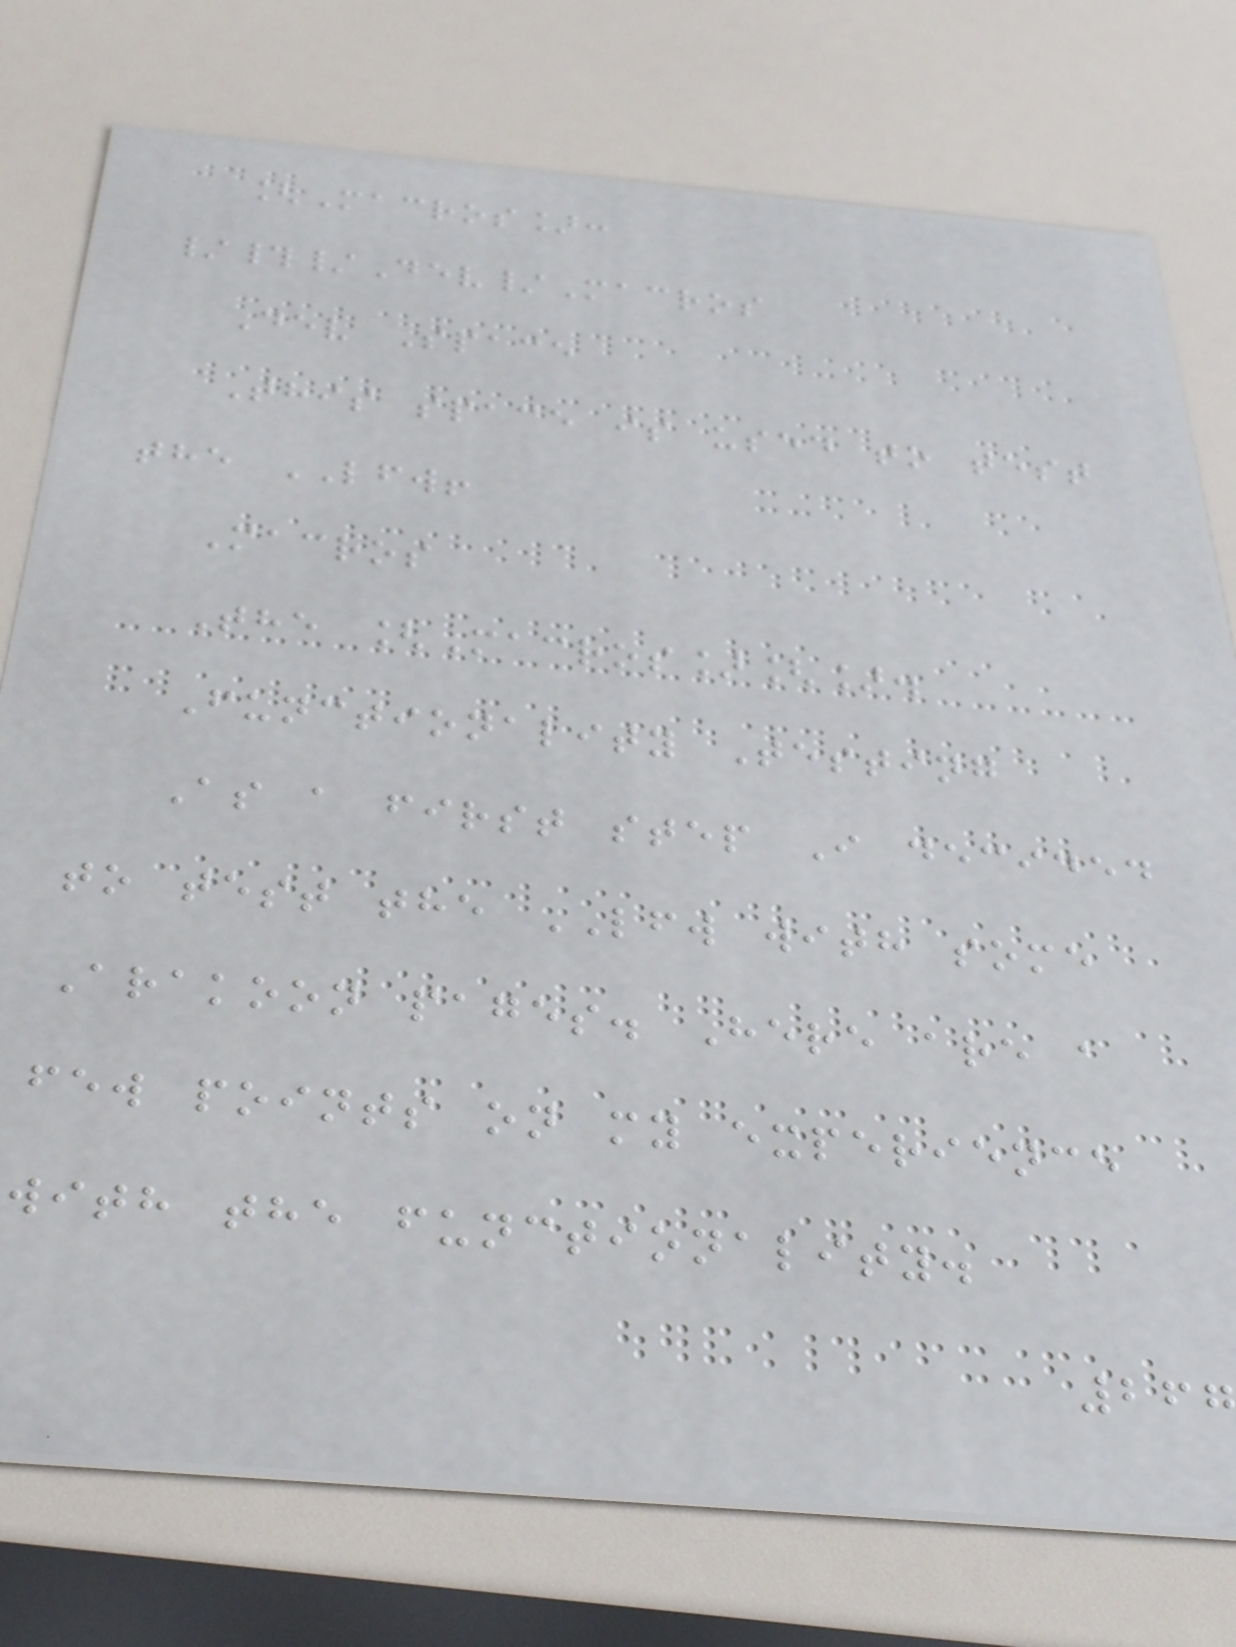[Macros]:
/#/Dev/Macros
Dev Space
This space is used to test
the LFW!
Macros
The [Macros][].
Functionality Testing
As a first step I decided
to test the LFW with some
Arakoon pages. Here are a
few points on my experience
with the functionality.
